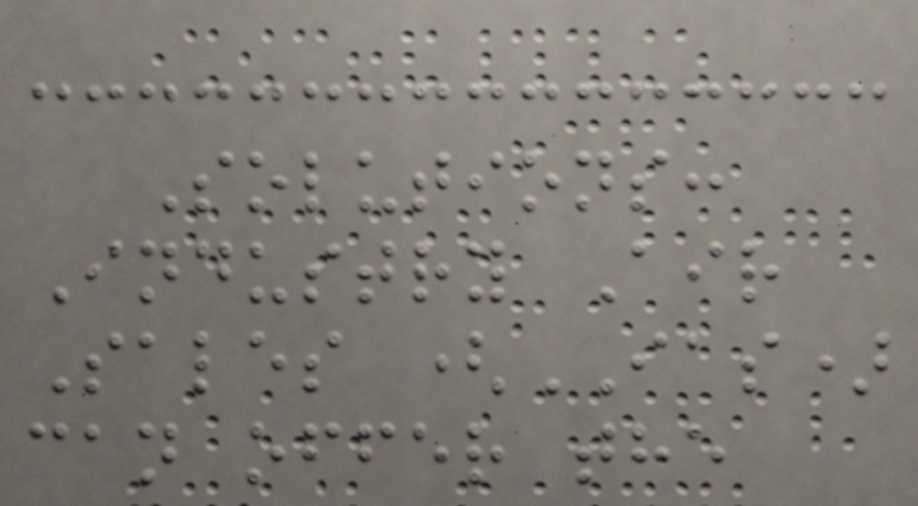Solutions:
Industry Air
Sales (IAS)
can offer the
